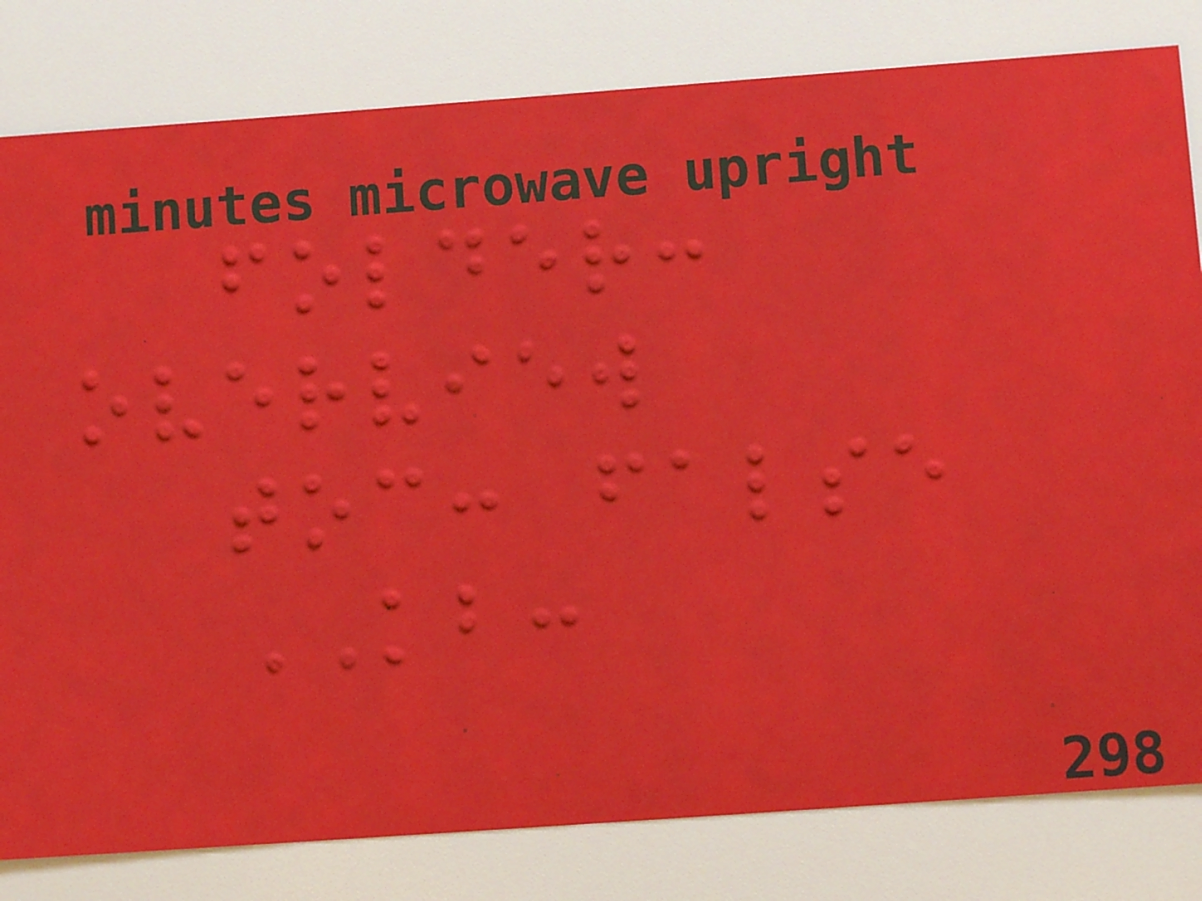folder:
overview
toc: false
KB:
